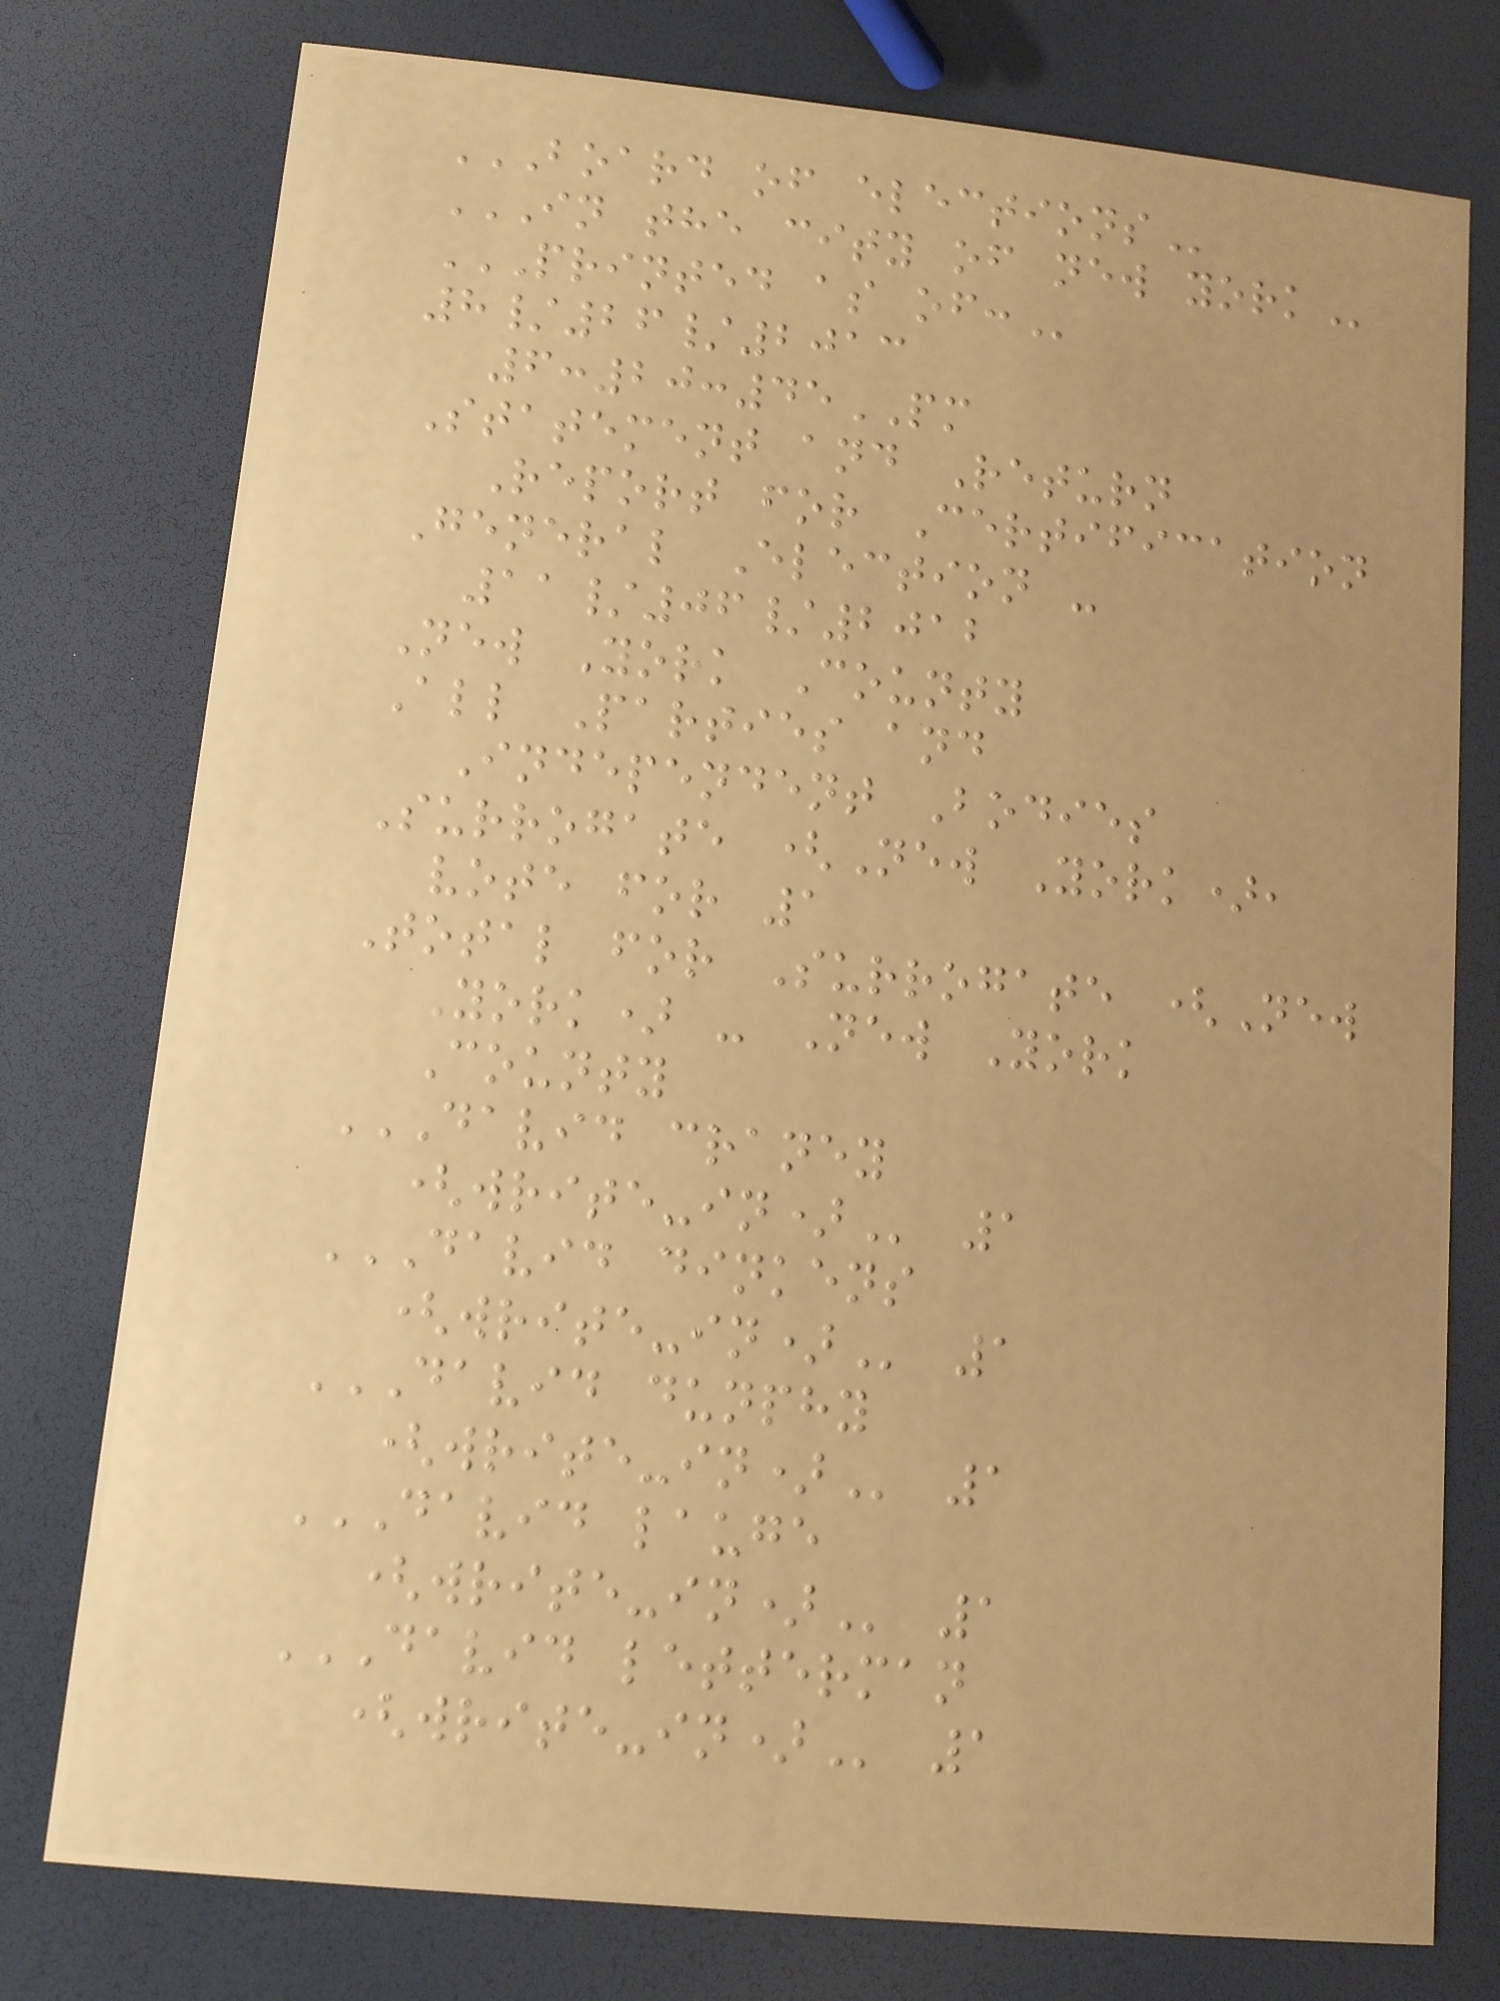BOARD OF ELECTIONS
IN THE CITY OF NEW YORK
PRINTED AS OF:
8/26/2013
6:20:45PM
Statement and Return
Report for Certification
General Election -
11/06/2012
New York County
All Parties and
Independent Bodies
Surrogate (New York),
vote for 1
Total for Surrogate (New
York) - New York
County
DAVID CRANEY
(WRITE-IN) 1
DAVID DINKENS
(WRITE-IN) 1
DAVID DUNPHY
(WRITE-IN) 1
DAVID LAUGE
(WRITE-IN) 1
DAVID LETTERMAN
(WRITE-IN) 1
